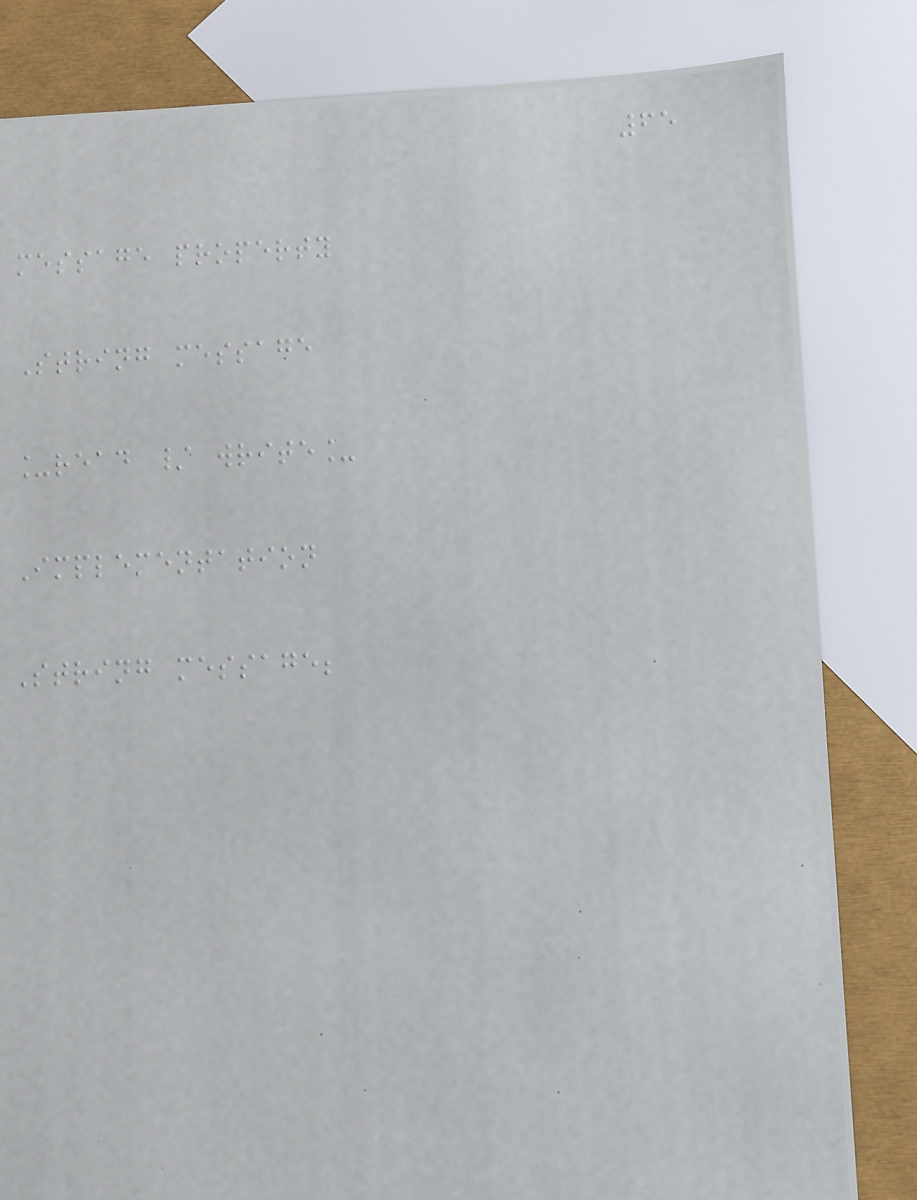65
message property
String message
_read / write_
Implementation
String message;
